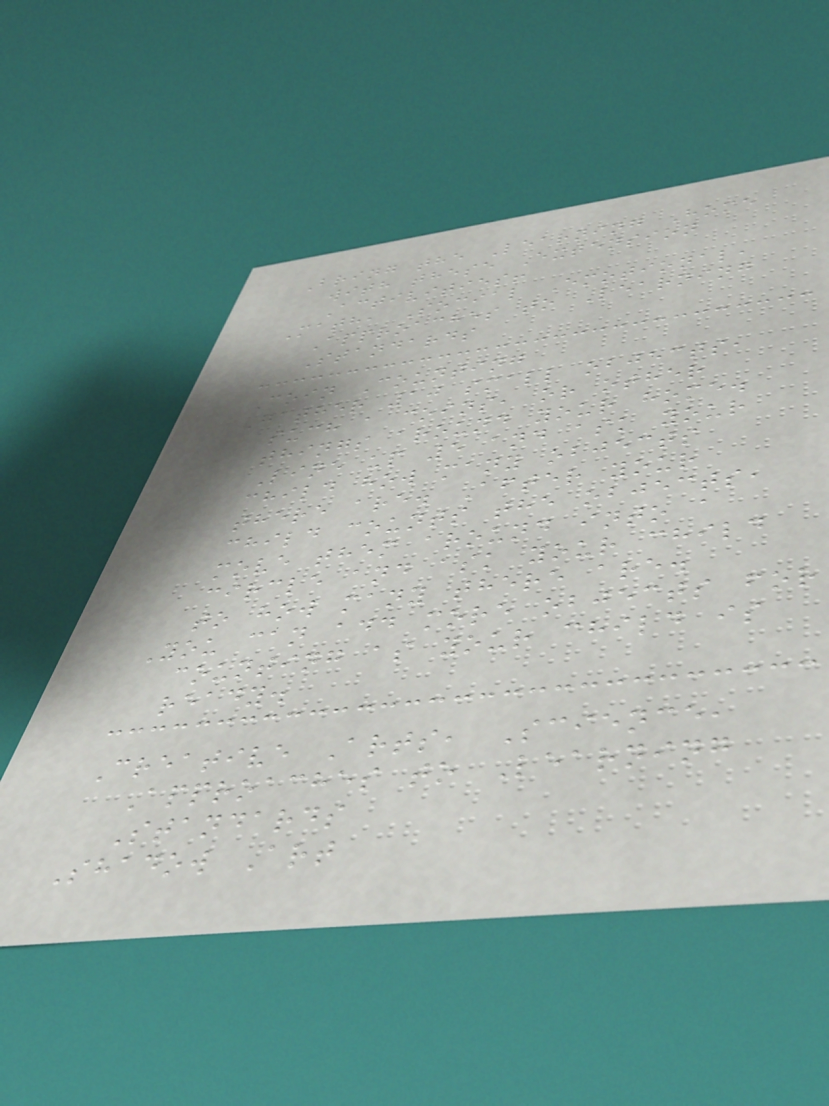Bring the Learning Home
with these Extension
Activities!
Math, Social Emotional,
Approaches to Learning
Standards
Coin Counting
Gather 10 small objects,
such a coins, or other
things around your home.
Line up 5 and ask your
child how many objects
there are. After your
child counts the objects,
move them around into a
circle and ask your child
to how many there are.
You can add more objects for
counting as your child is
ready.
Creative Arts, Science,
Approaches to Learning
Standards
Shadow Art
